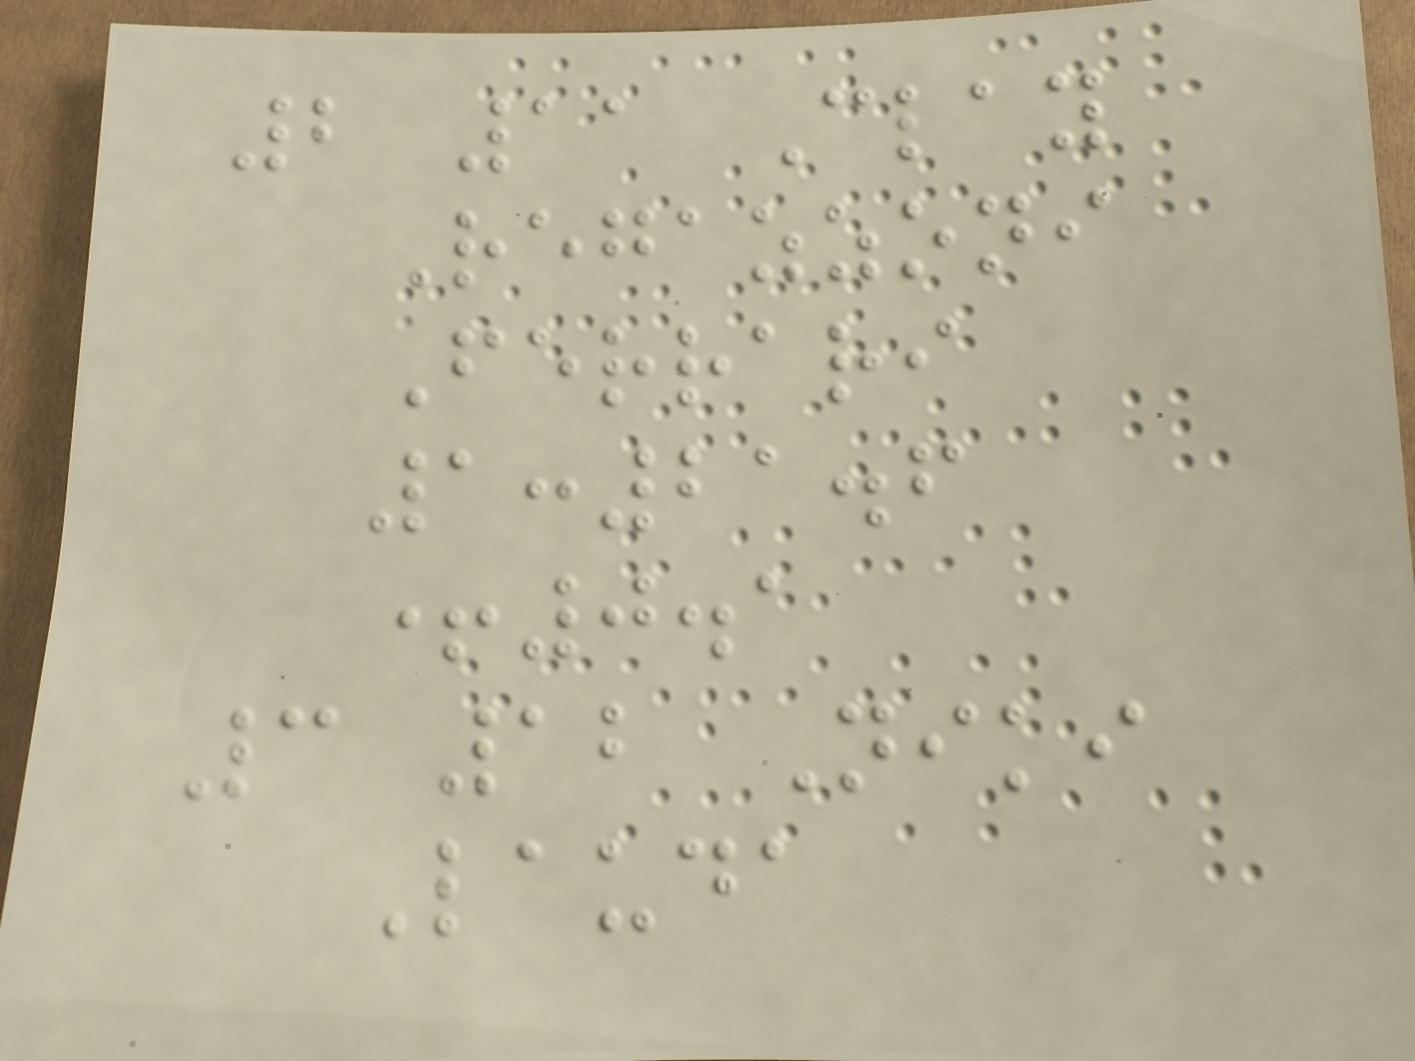2 11 Clay
Regazzoni
Ferrari
1:21.6
+0.1
3 12 Niki
Lauda
